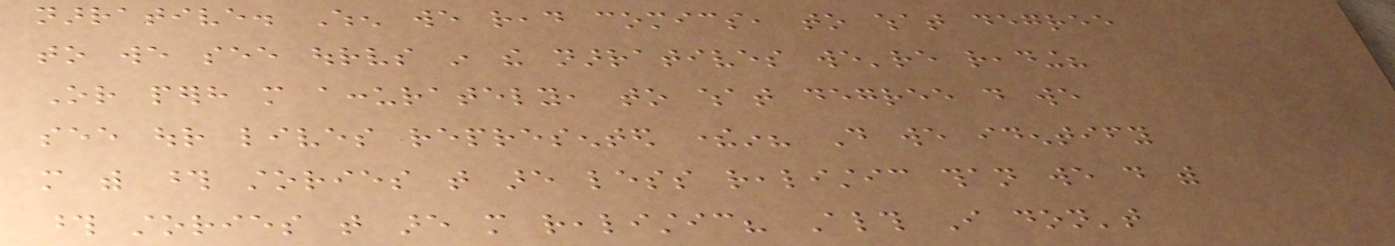narrative. When we read comics, to what degree
to we see ourselves in the narratives we're reading?
Or perhaps more accurately, to what degree do we
see our lives represented therein? Do we identify
more with those stories that are less realistic than we do with
those stories that are more realistic? Although I don't
